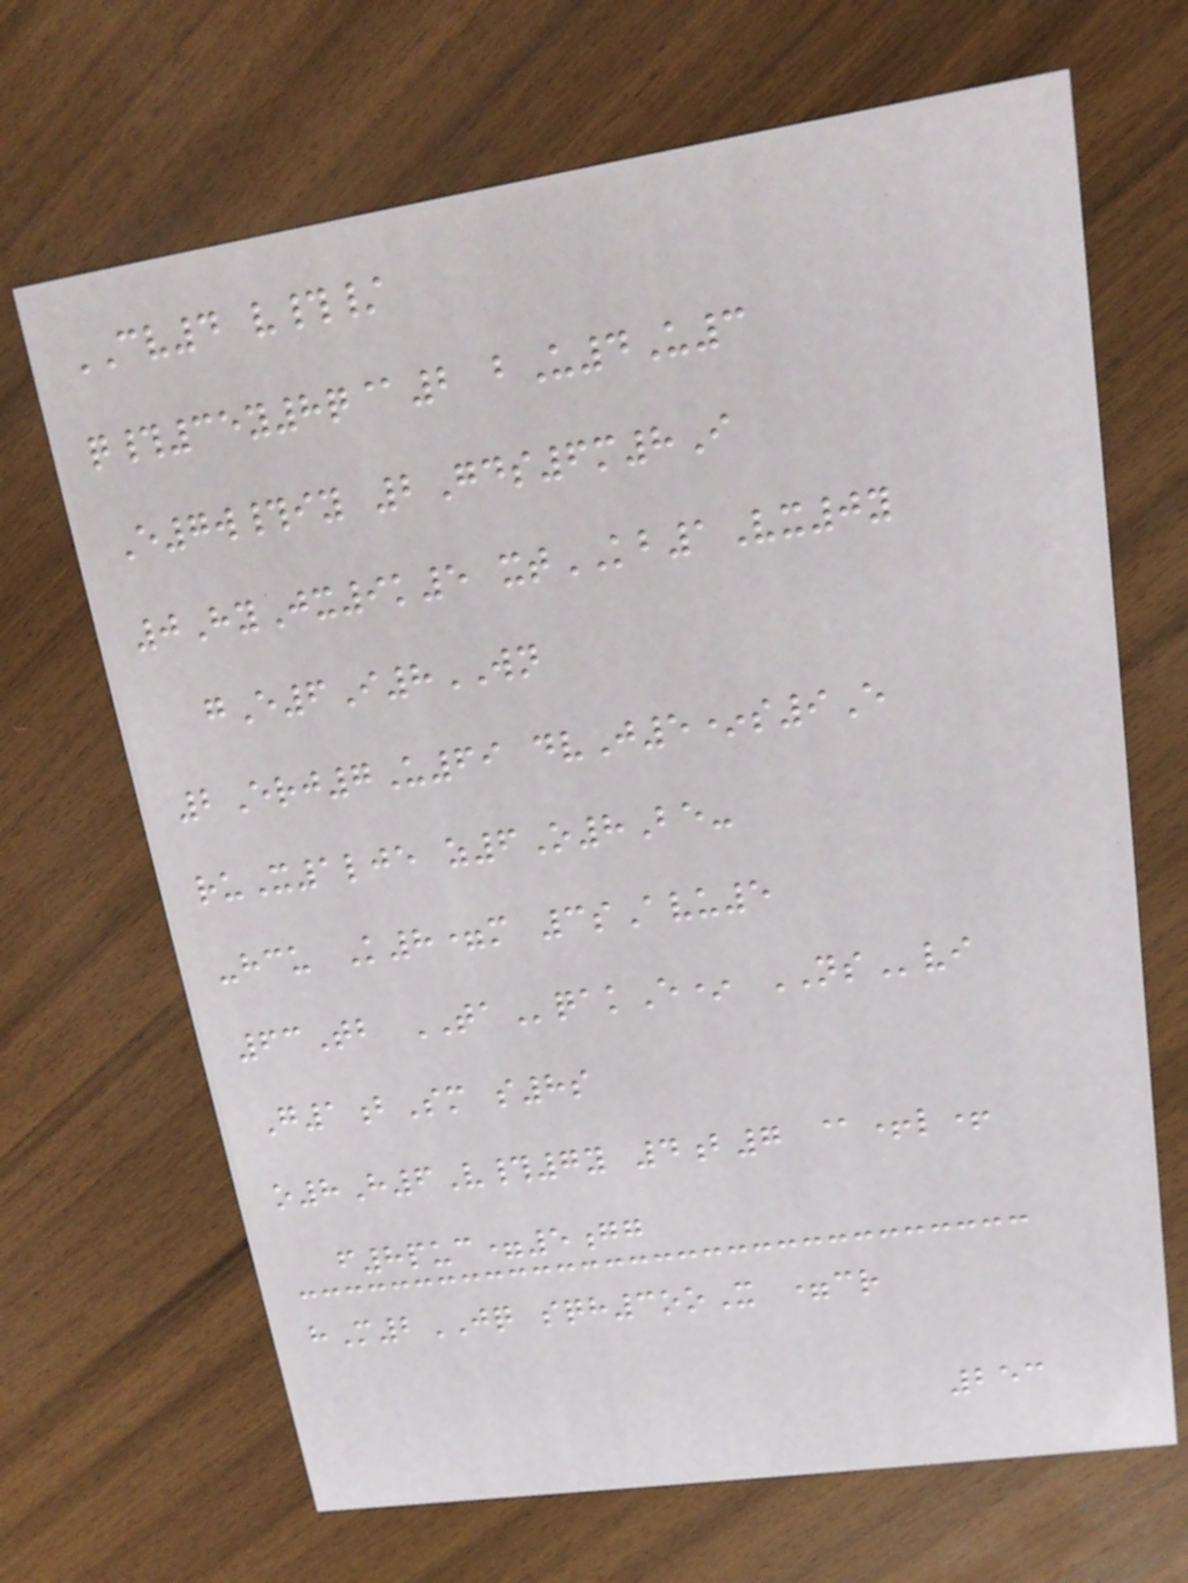CV4 v#/
q#35y8q@2 bU4U3
E7w#iy 2Gds6m8I
0HyJx9k5 xtKB1Vx0y
gE6I8WN
2Erj7U69 dvJ5*s9E
ruX1lje z6O8Be-
-hcu K8=m 3sAvu5
63Tb TAqakE* NSvi
G1bSm s8s
o8H6V#7y 4b7 @+l+
f8puc=5gg
hM2JQ sqh3ooX =cr
253
